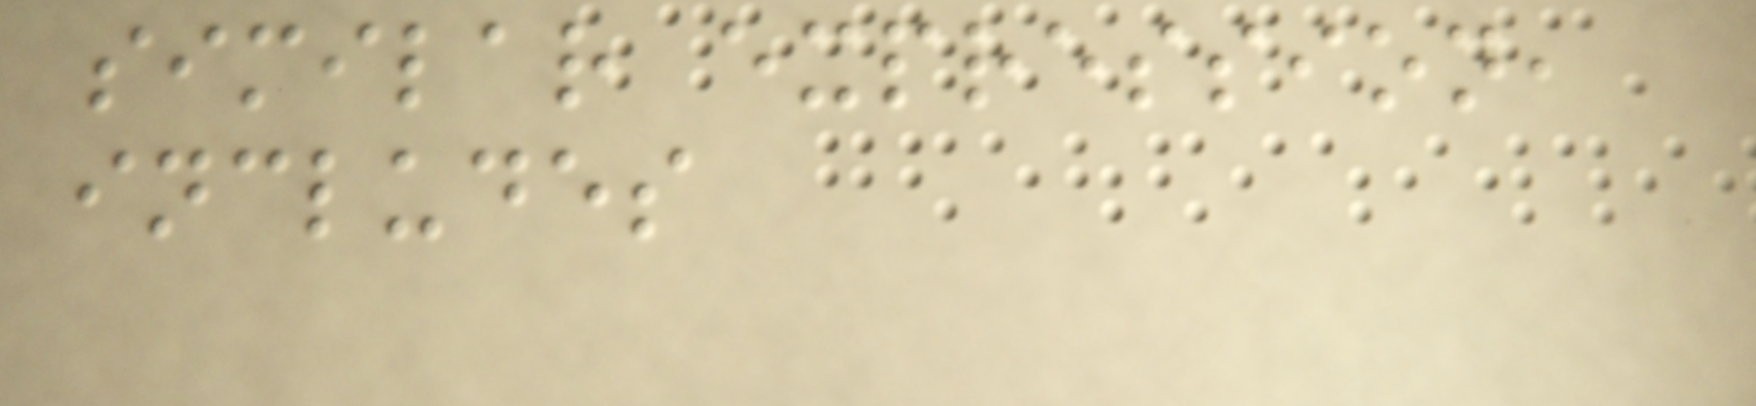similar expression,
includes
